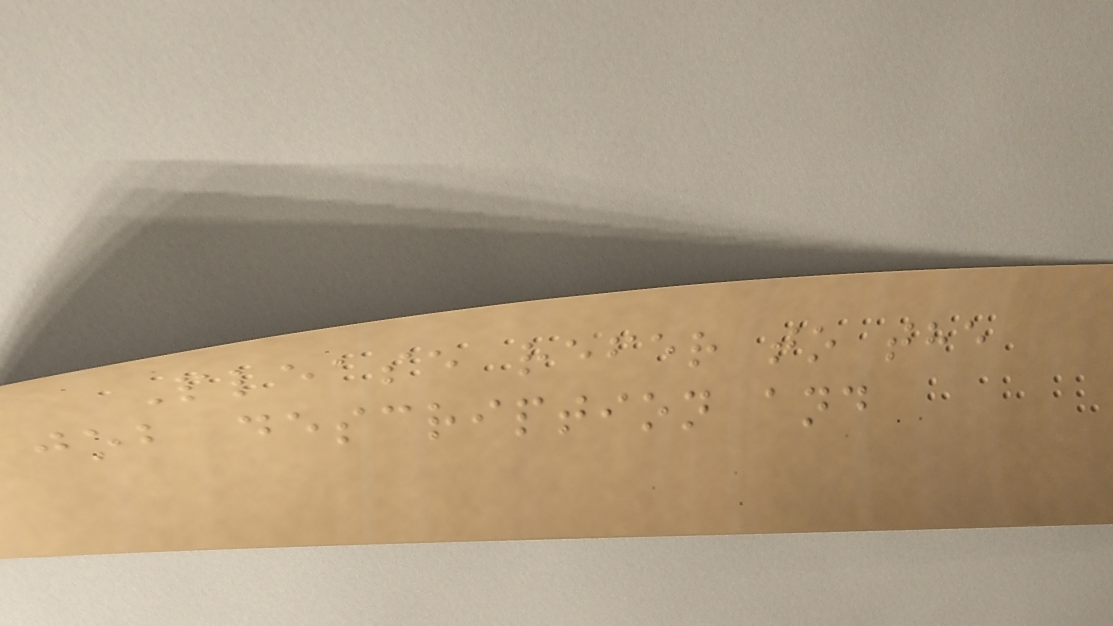Please refer to the
job description and
